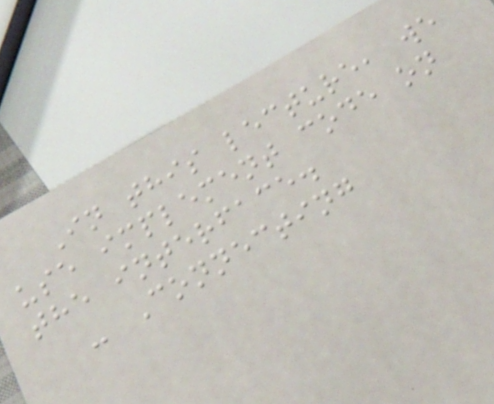In this lecture, we
use implement code on
the interface.
- Connecting
